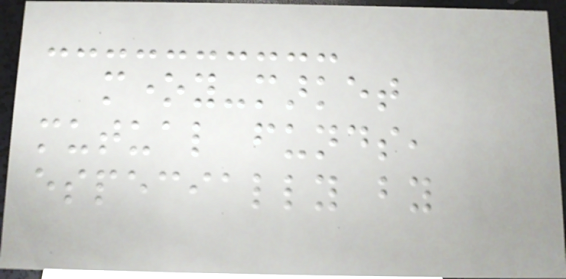money-market
mutual funds,
especially by
